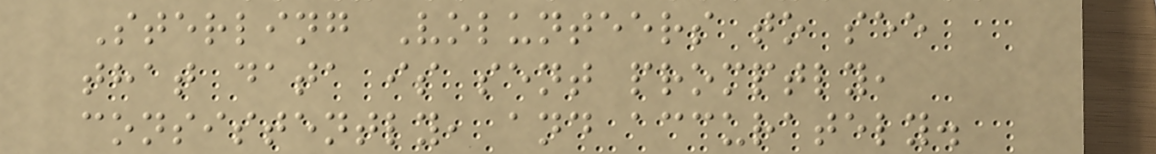Sterling Volunteers to see
that data is sent promptly,
consistently, and accurately.
